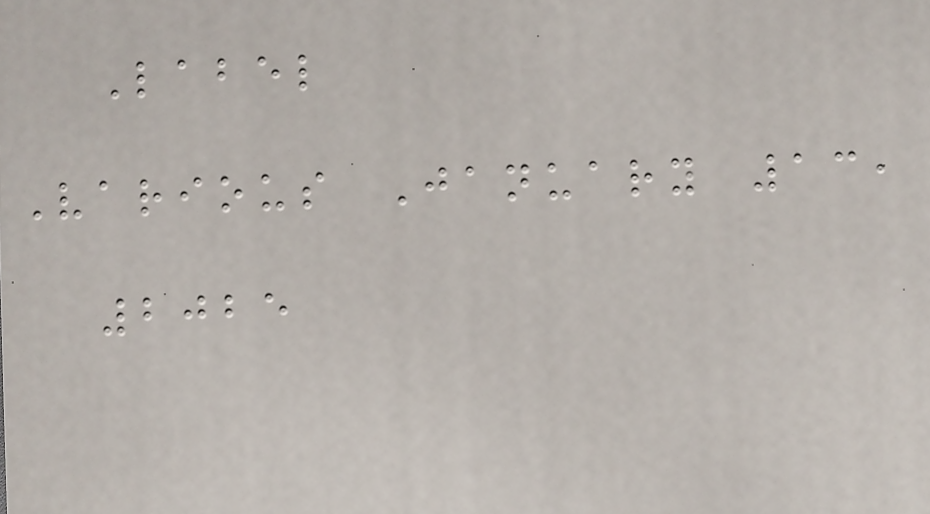Label
Various January 13,
2025
